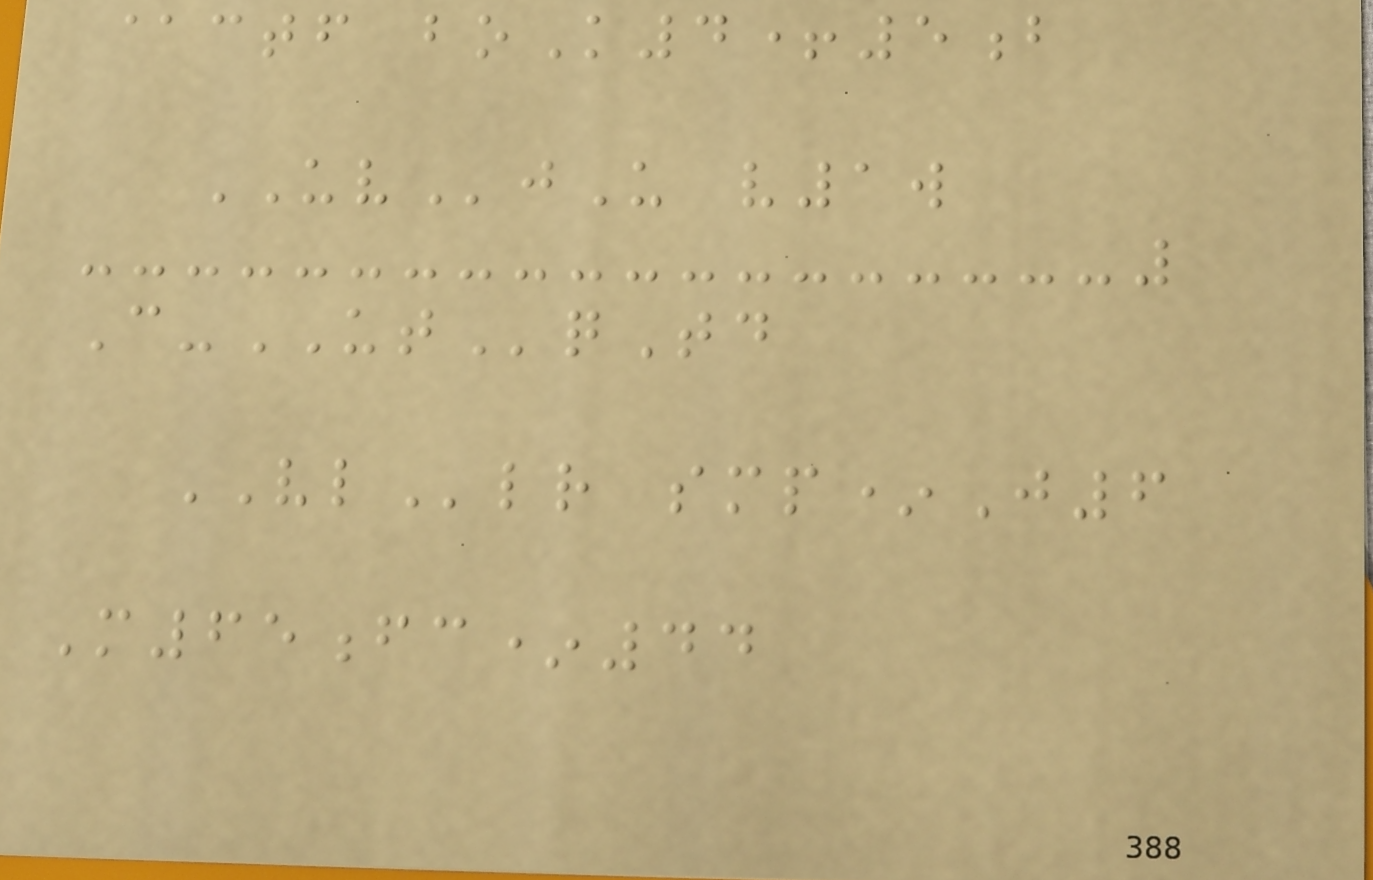@ctf boK4+5b
UVjU v1w
C-UTqTd
VLlr smp*J6
M65fc*44
